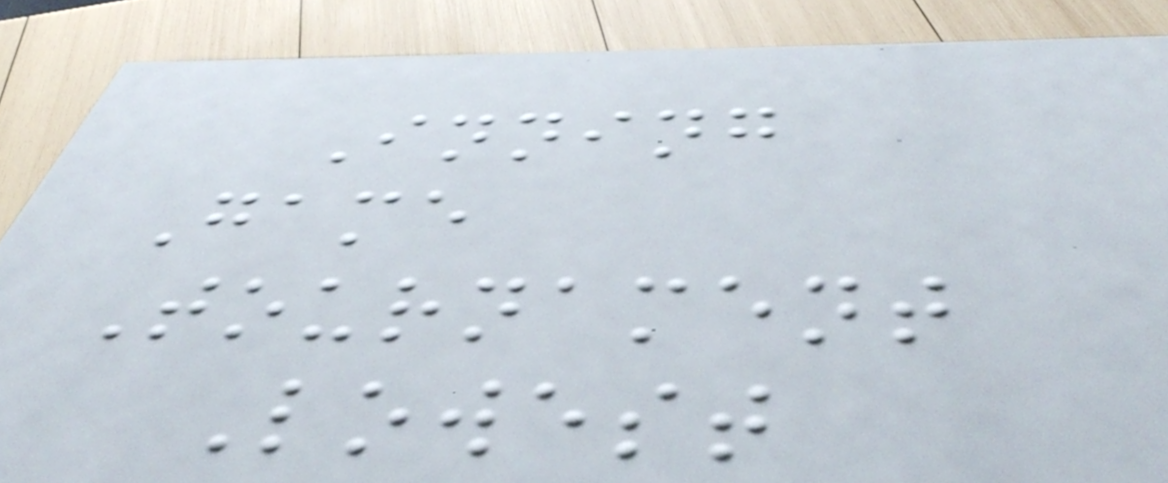Inning
Game
Tournament
Lowest
